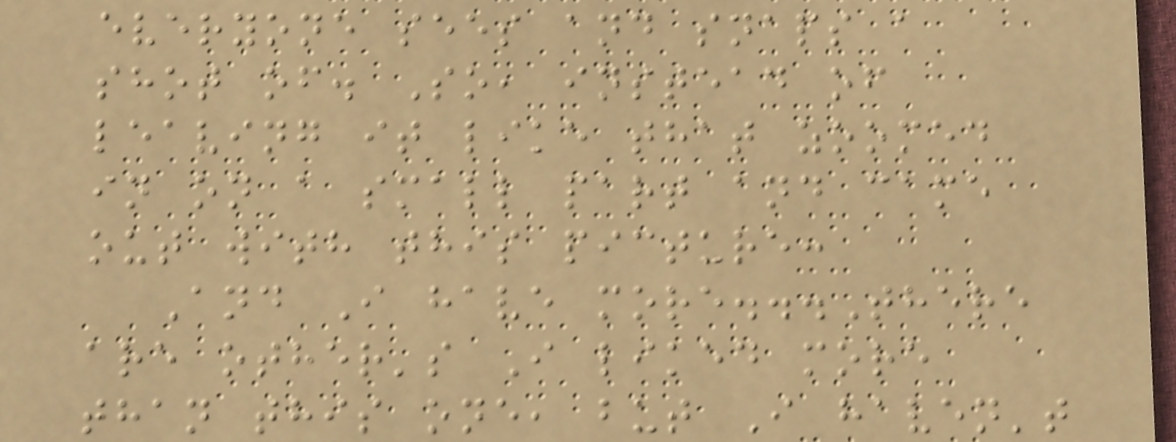everyone sees and snaps a
shot of. So, instead of
leaving it like that zoomed
in on a small part and came
out with this picture:
And I have more...There
are other's I liked more
than this one, but I haven't
